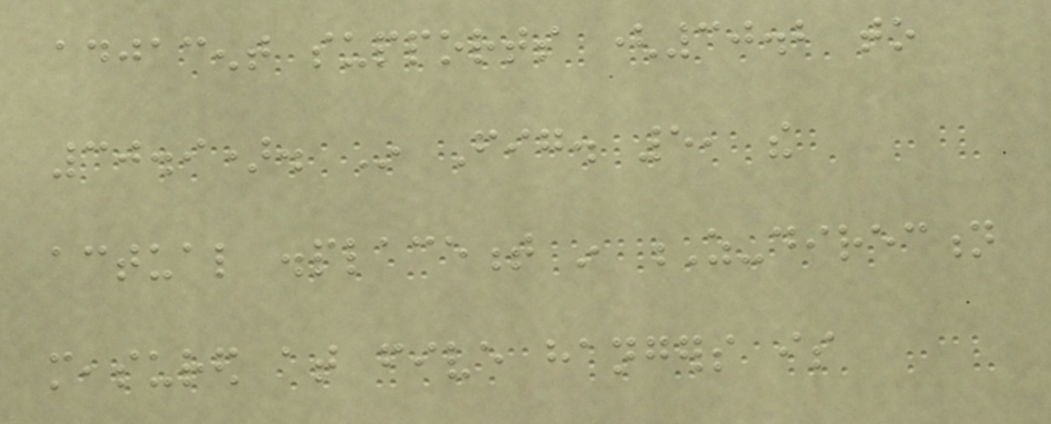adjacent supports (30.2 to
30.9). In Fig. 5, the
actual displacement in Z-direction
measured at five hangers is
